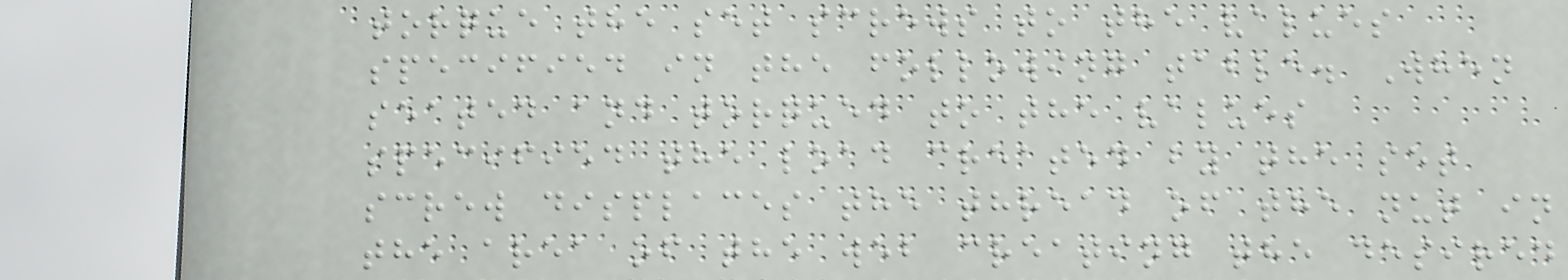torque the set screws to the values
specified in the following table. When
seated and torqued to the values
specified the load created by the set
screw displaces the thread of the nut in
the area of the web creating the desired
